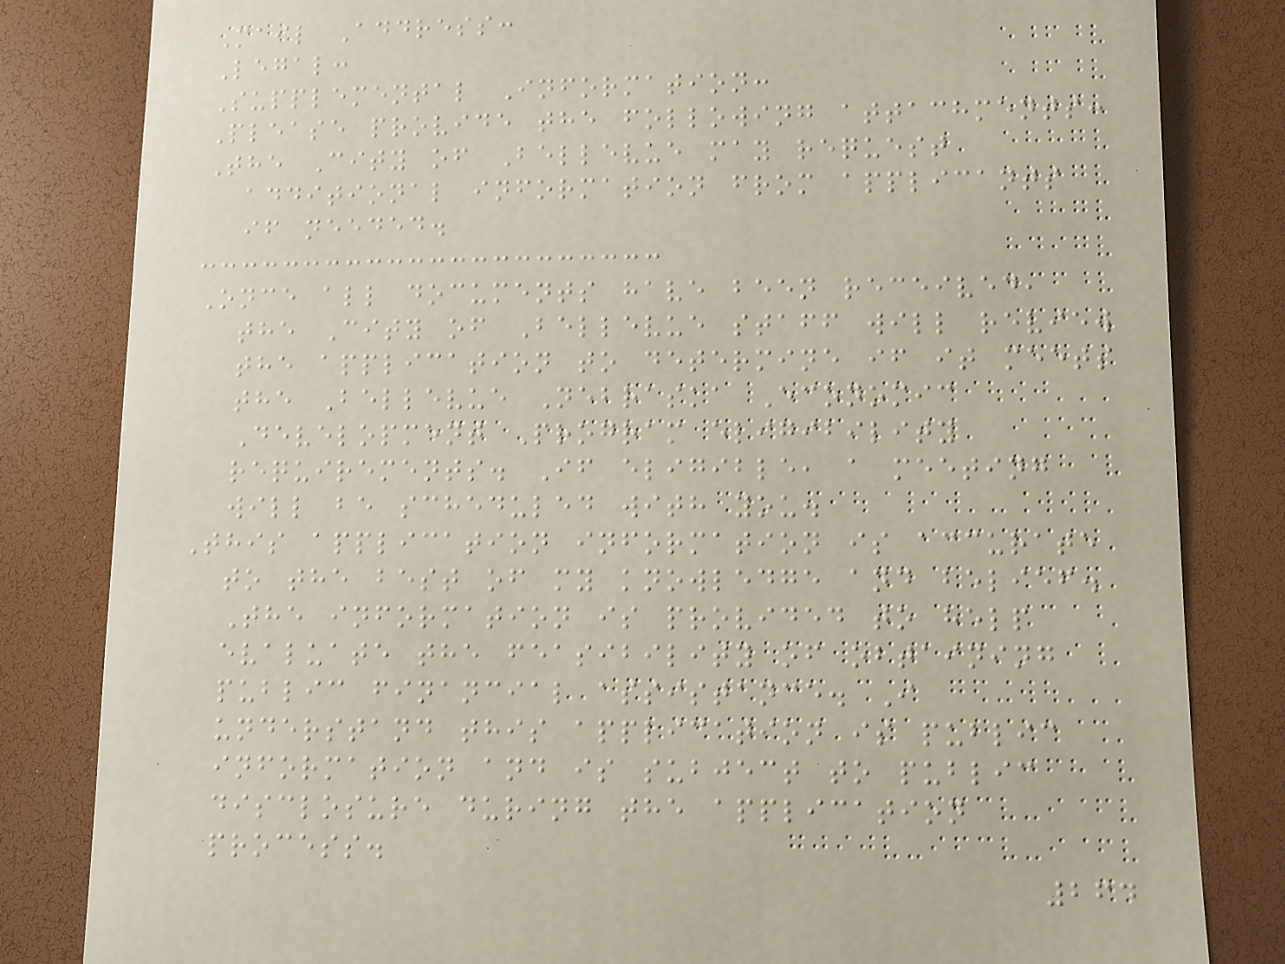Mail Address:
Legal:
Supplemental Information:
Please provide the following attachments:
The City of Bellevue may request
additional information from applicants
if needed.
Once all documents have been received,
the City of Bellevue staff will review
the application to determine if it meets
the Bellevue Nebraska Economic
Development Program eligibility
requirements. If eligible, a meeting
will be scheduled with you.
This application information is accurate
to the best of my knowledge and belief.
The information is provided to help
evaluate the feasibility of obtaining
public financial assistance. I
understand this application is public
information and is subject to public
disclosure during the application
process.
264
